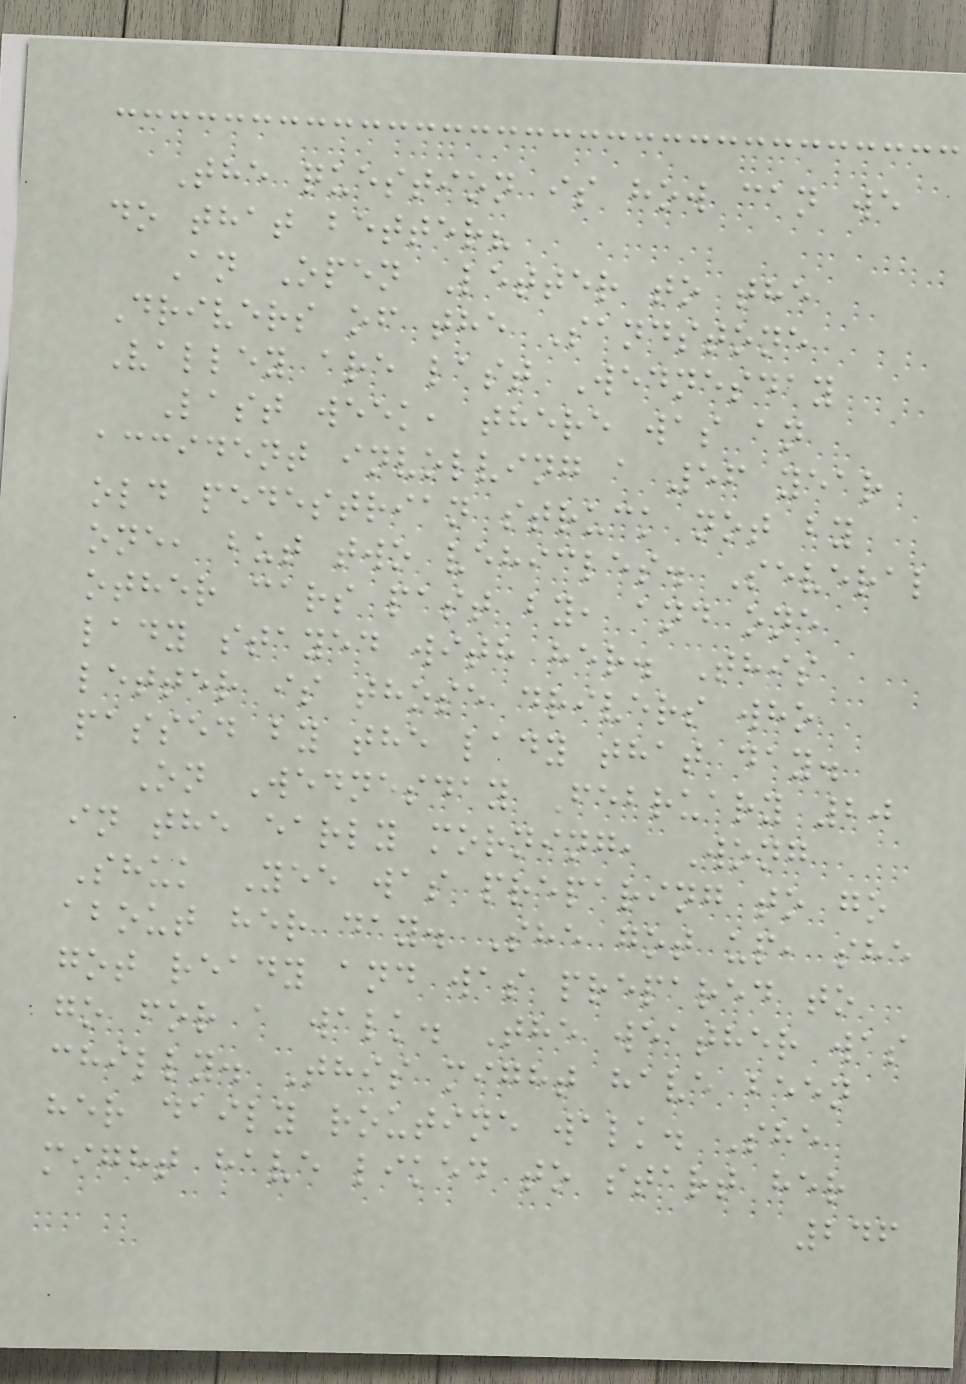The question is how can we
do that better?
An Open Letter to the
Drivers of the Sandstone
Valley are last Wednesday
Last week, there was an
accident involving a 56 year
old pedestrian struck not by
one, but two vehicles. Several
other cars past by, and one
lady stayed with her. This
letter is those drivers who
passed by the lady that day.
On Wednesday February 20
in the early morning, Wong
Shuk Yee was preparing to go
about her day. She got up, she
got ready and was prepared to
go for a walk. The weather was
chilly. This might have been
her daily routine walk. She
might have liked to start her
246
